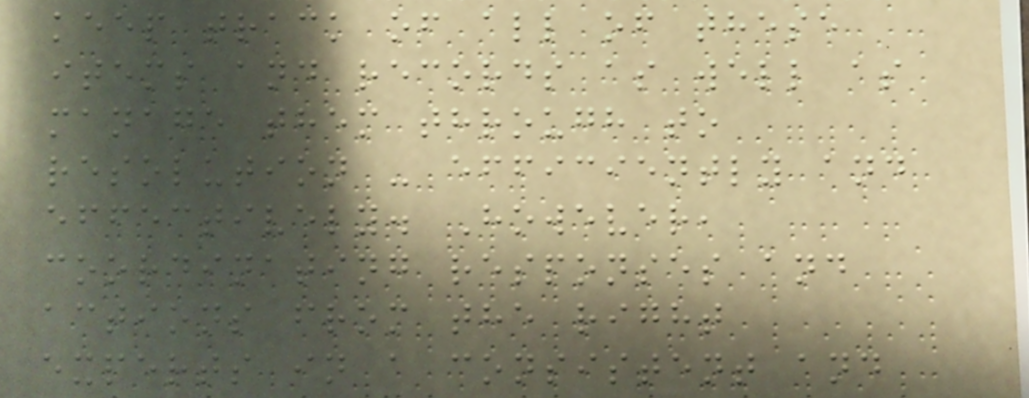keep track of all of these
items and records as well as
manage them through to
resolution - efficiently and
effectively. However,
coordinating responses and
actions from the right
experts in a consistent and
